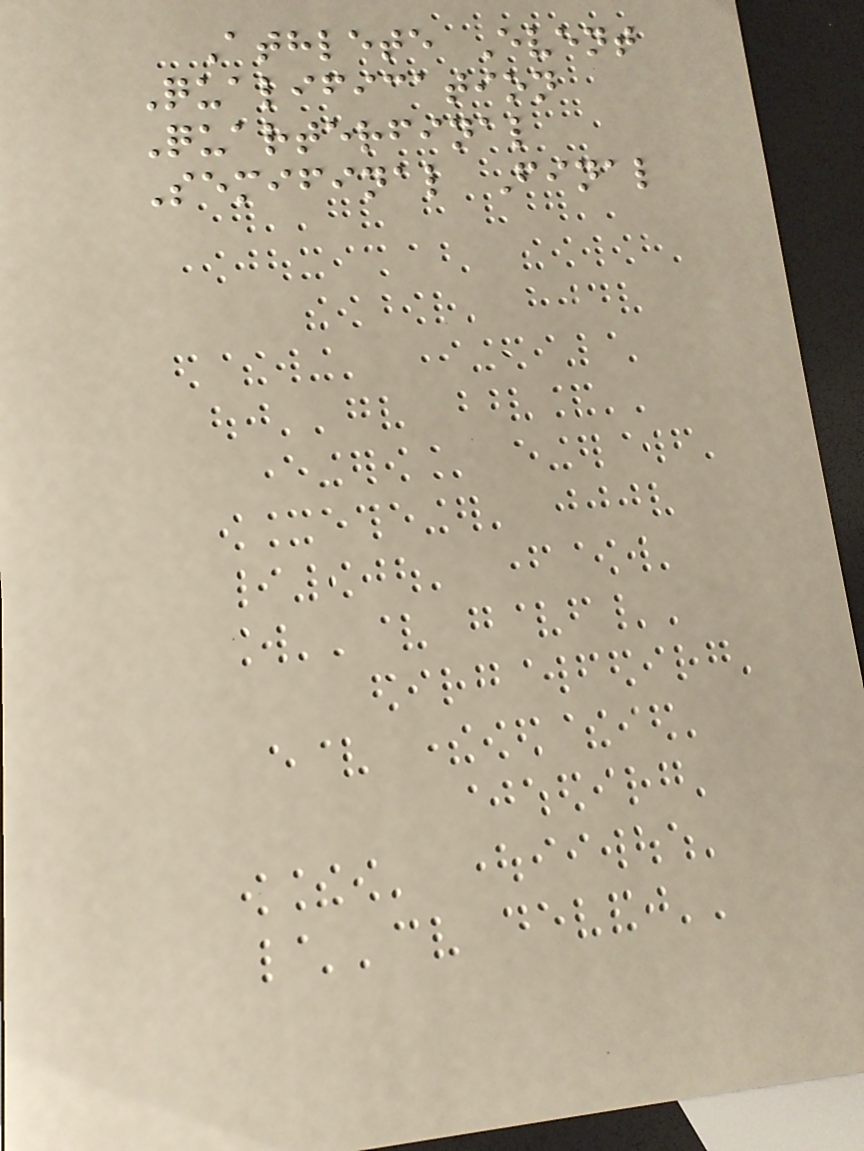Athlete Event
Qualification
Quarterfinal
Semifinal Final
